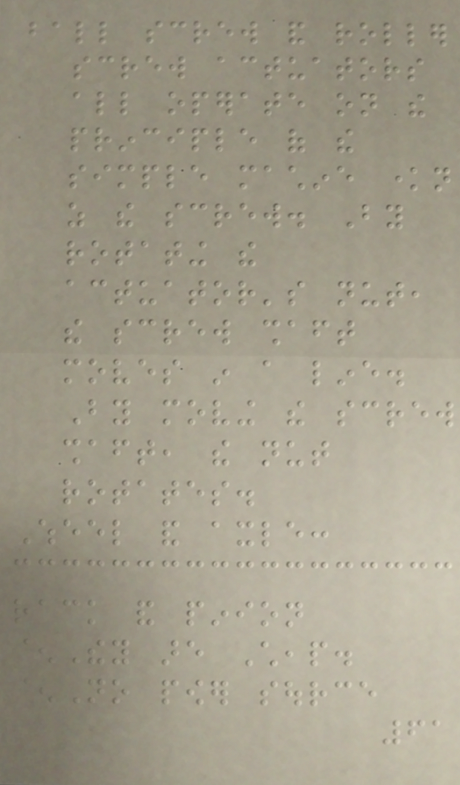ball screw and roller
screw actuators
all operate on the
principle of the
simple machine known
as the screw. By
rotating the
actuator's nut,
the screw shaft
moves in a line.
By moving the screw
shaft, the nut
rotates.
Wheel and axle:
rack and pinion
^They are Cheap.
^No power source
61
